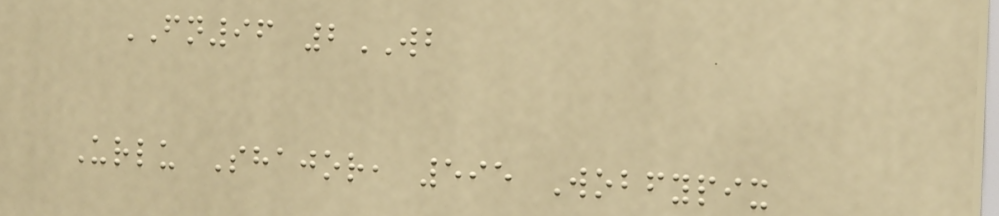FN96 2WB
Urlu Shajor, 595 Wobfypix
